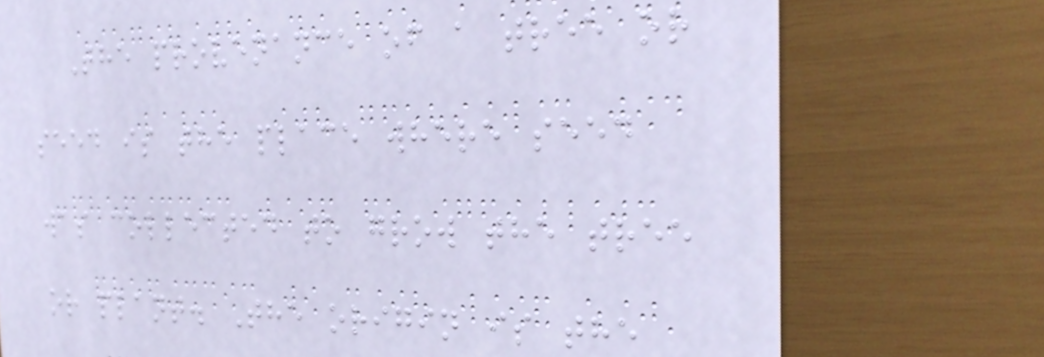The provenance of a tree or
seed is the place where seed
was collected to grow the tree
or plant. The origin is the
